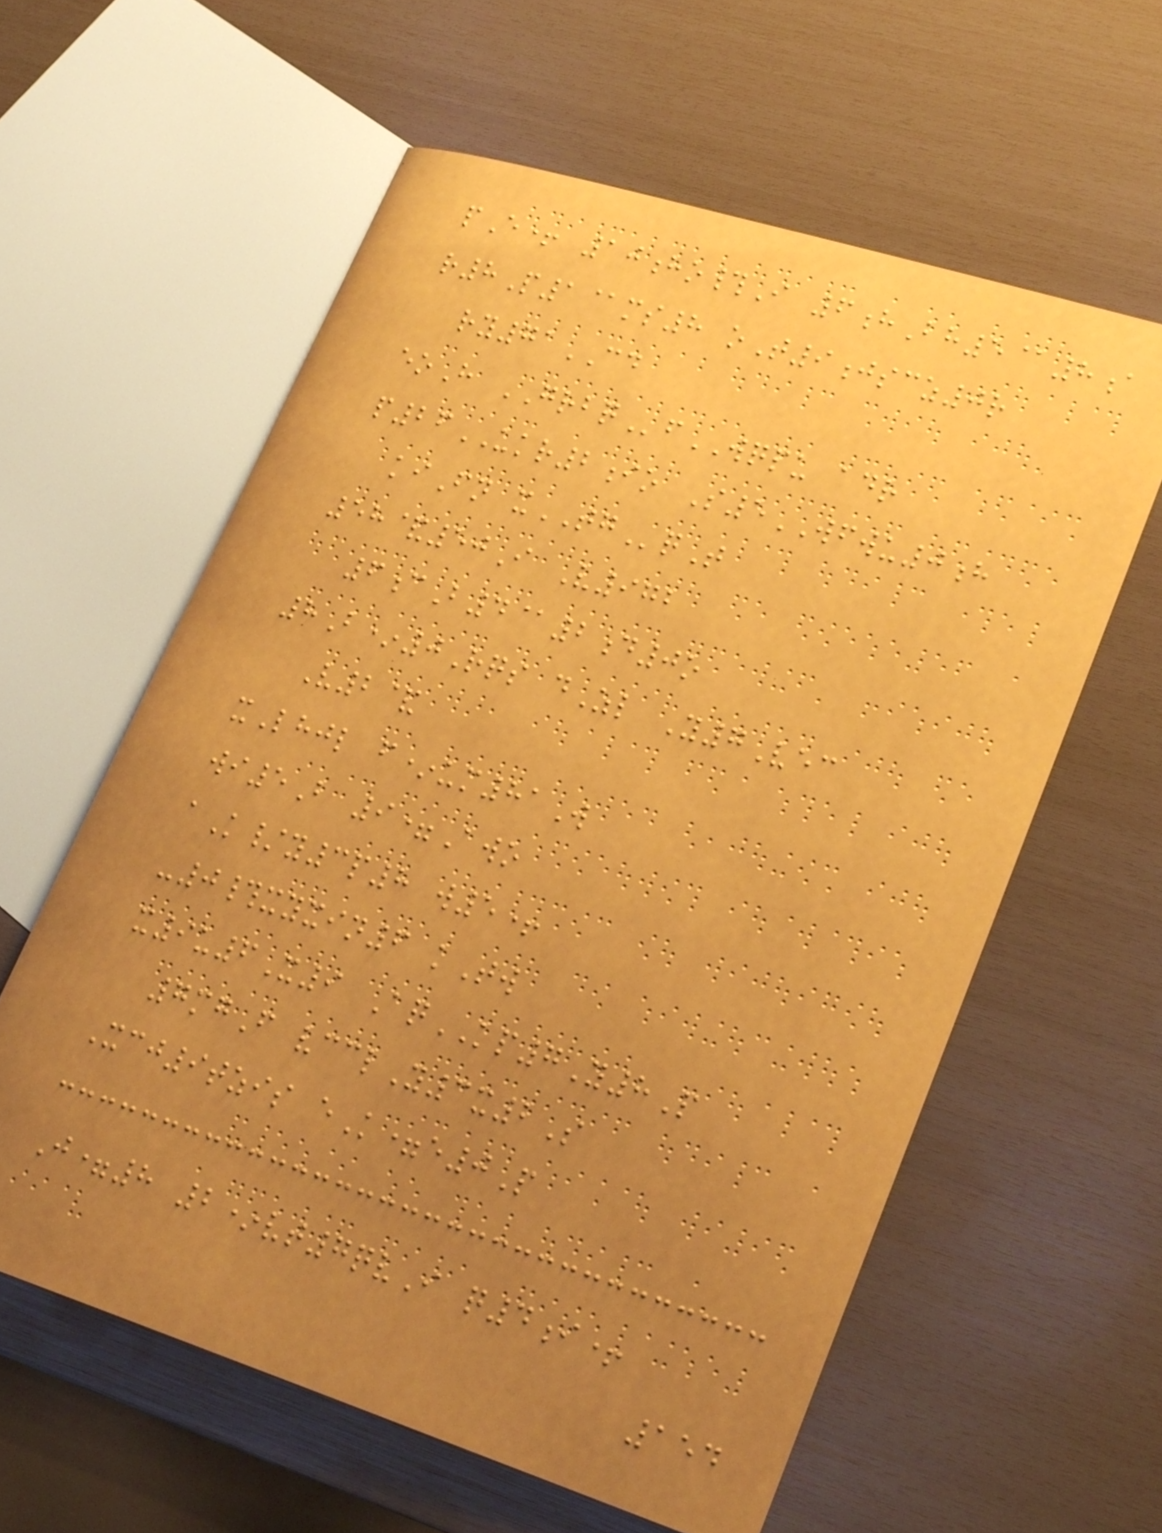pE+ 10ho#I 6hBh5@8a
r8P1@ms8 oT9jscz0r
ry71CD
eoH GRBQfWQPU adr
p26UKR2io S5WFWU0h
kiFn xTGqT
58&50I V972
6cB4@2d0o
8B*0Rqs dZl Y7Vec
V2&
xLhjl f*um81W
wi5B 9=Awo
aK/y3p8 w5+
-0#xyxin6 kTw
x9u6X9 AqKP7Y8P
7mgF vcclY3x2S
Xcj9tzis eK=e0P
J=8 2*vt7qvI q4i+
154
